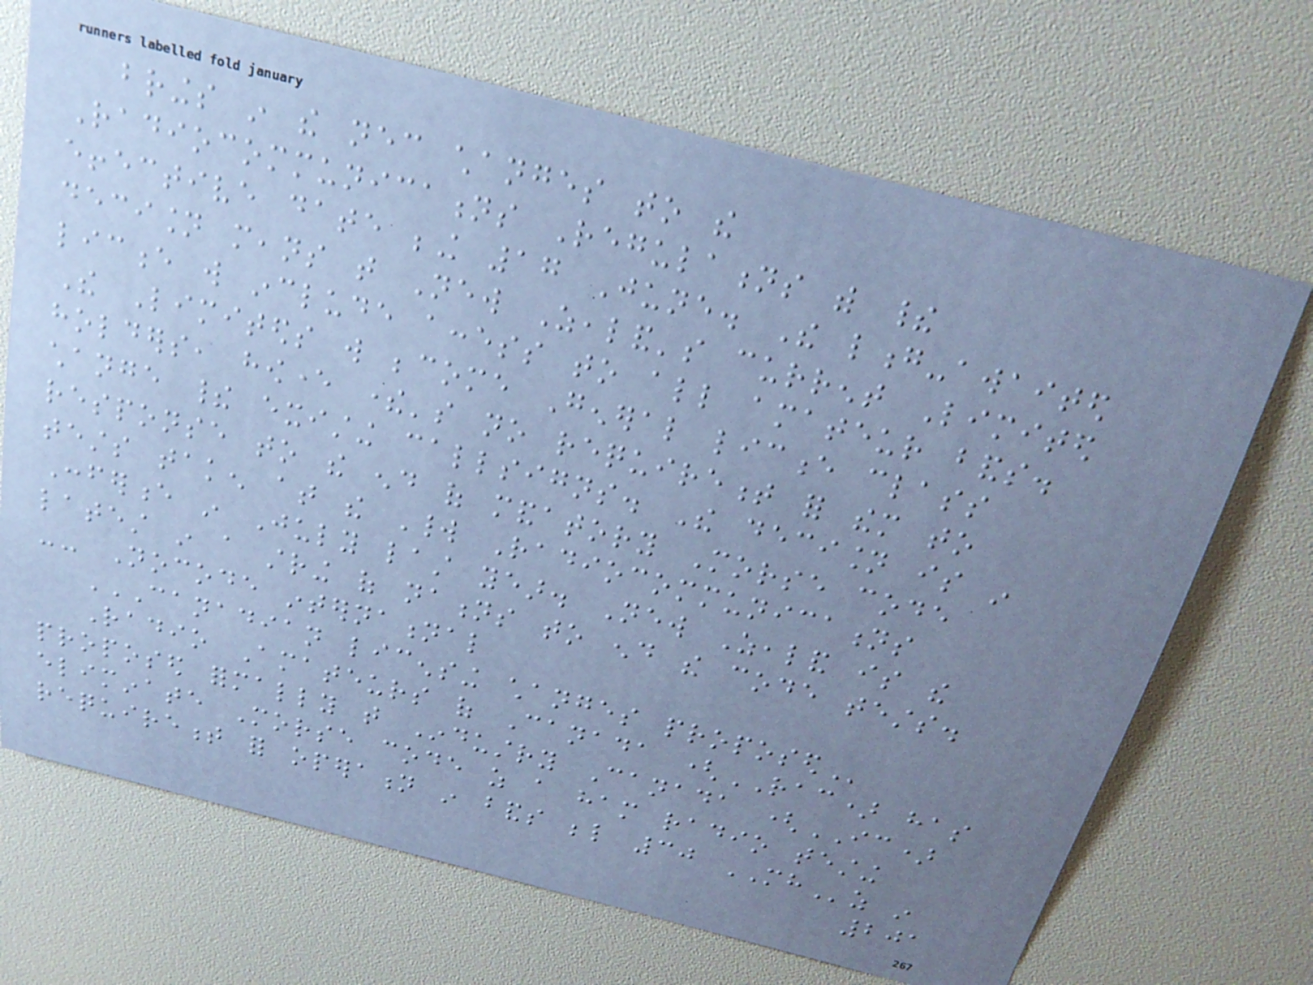brings in the necessary changes to the
Radiocommunications Regulations with their
effective date being 17 June. The long-awaited
decision means that New Zealand's current Limited
licence will include access to all amateur bands.
The Limiteds will become General licence class
holders, however there's no requirement for them to
change their existing callsigns. The decision is in
response to the end of mandatory Morse code
tests taken at the World Radiocommunications
Conference in July last year. New Zealand is the
latest in a string of nations to end the code tests.
-- Nocode international
CANADIAN LICENSING CHANGES PROPOSED
Radio Amateurs of Canada (RAC) has
proposed formally that Industry Canada (IC)
eliminate Morse code as a ham radio testing
requirement for operation in bands below 30 MHz in
201
